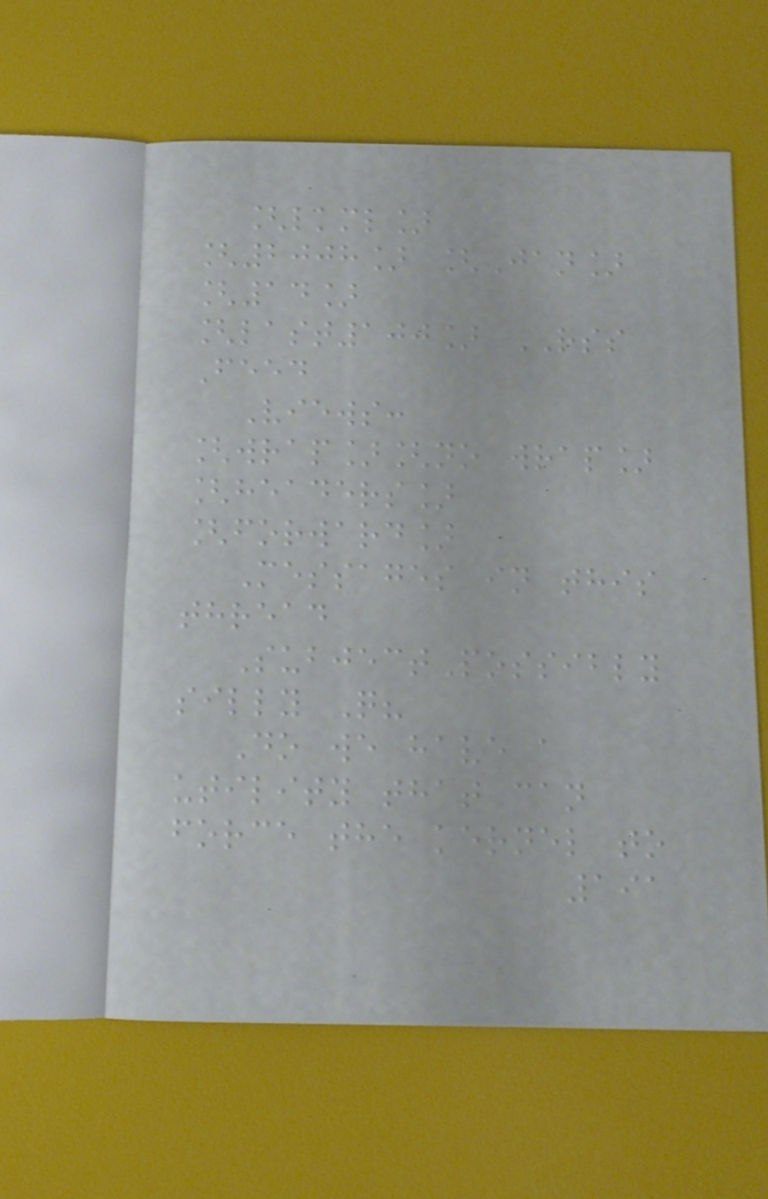[lkml]
[2008] [Jan]
[14]
[last100] RSS
Feed
Views:
[wrap][no wrap]
[headers]
[forward]
Messages in this
thread
SubjectPossibly
silly Q?
Do we have a
utility that can
force the kernel to
191
